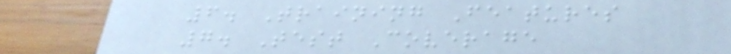6. Training Features
7. Test Coverage
